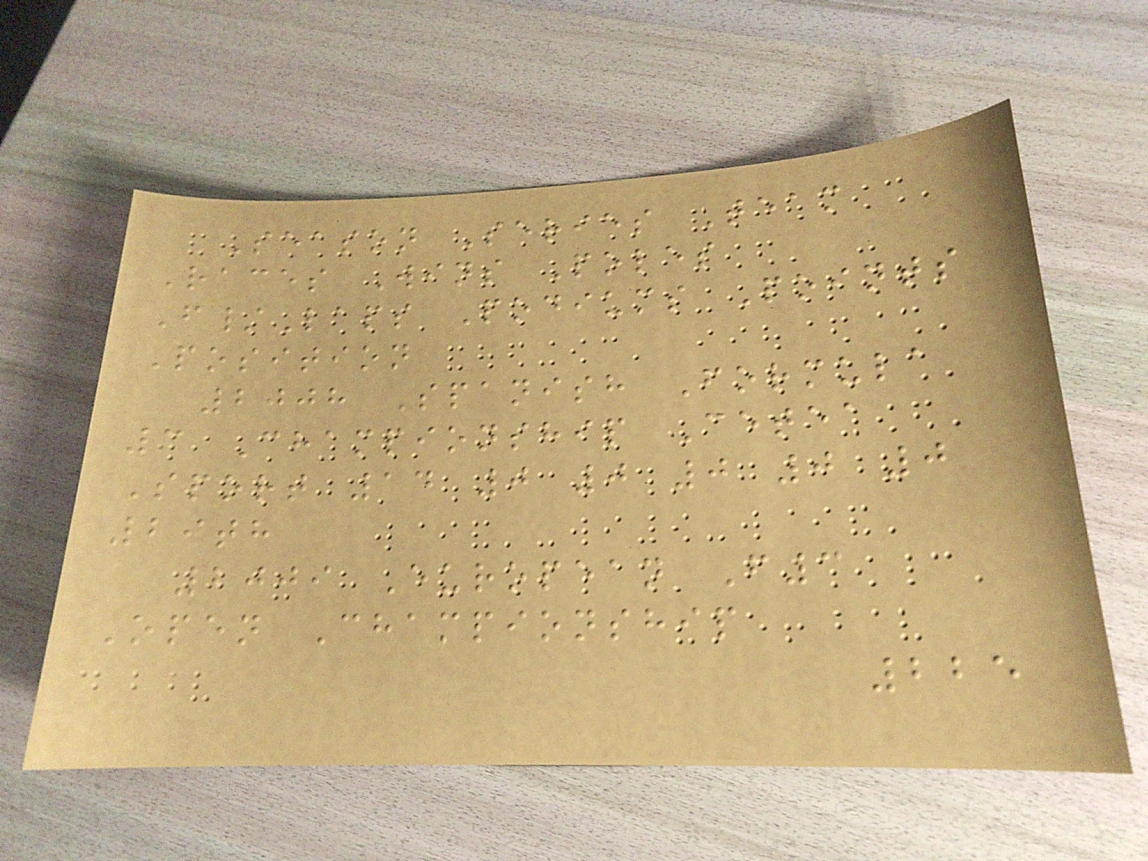Season Series Team
Races Wins Poles
F/Laps Podiums Points
Position
2008 Spanish Formula
3 Championship Cetea
Sport 14 0 0 0 0 0
29th
2009 European F3
Open Championship
225
